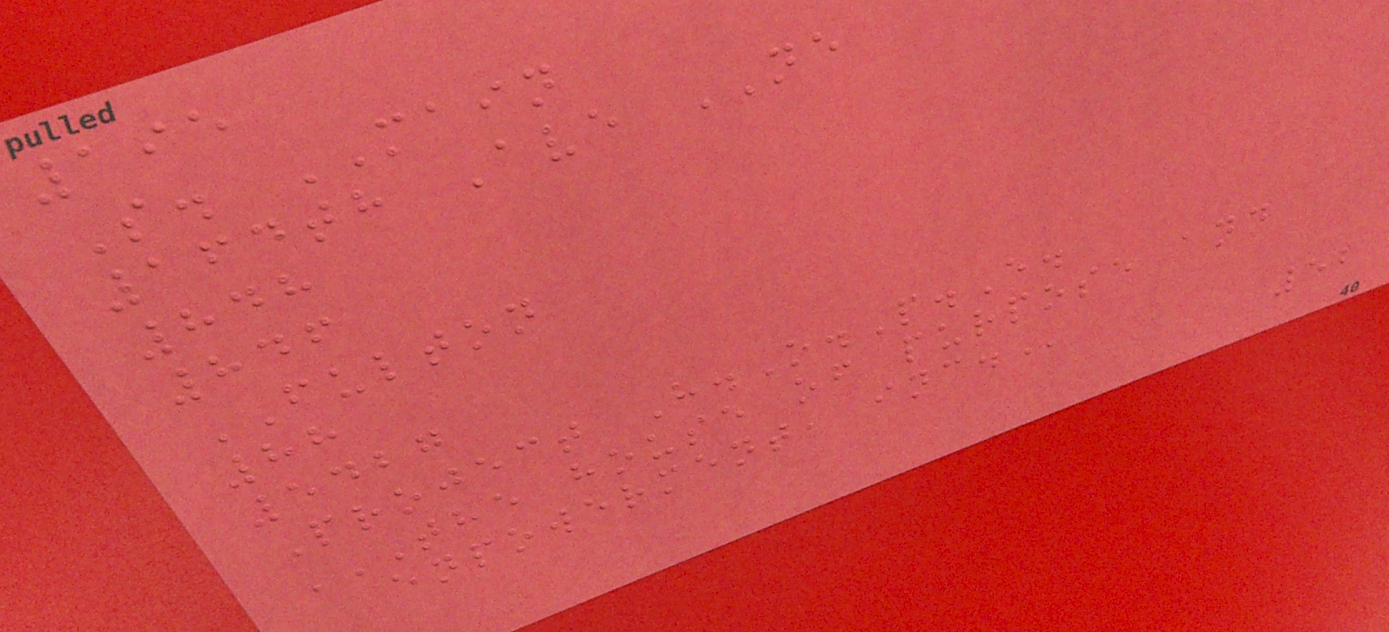195
S. MAIN
164th Ave NE
848
846
FULTON
88
5427
Project H.O.P.E.
THE HOUSE OF PURPOSE AND
ENPOWERMENT, INC.
52
